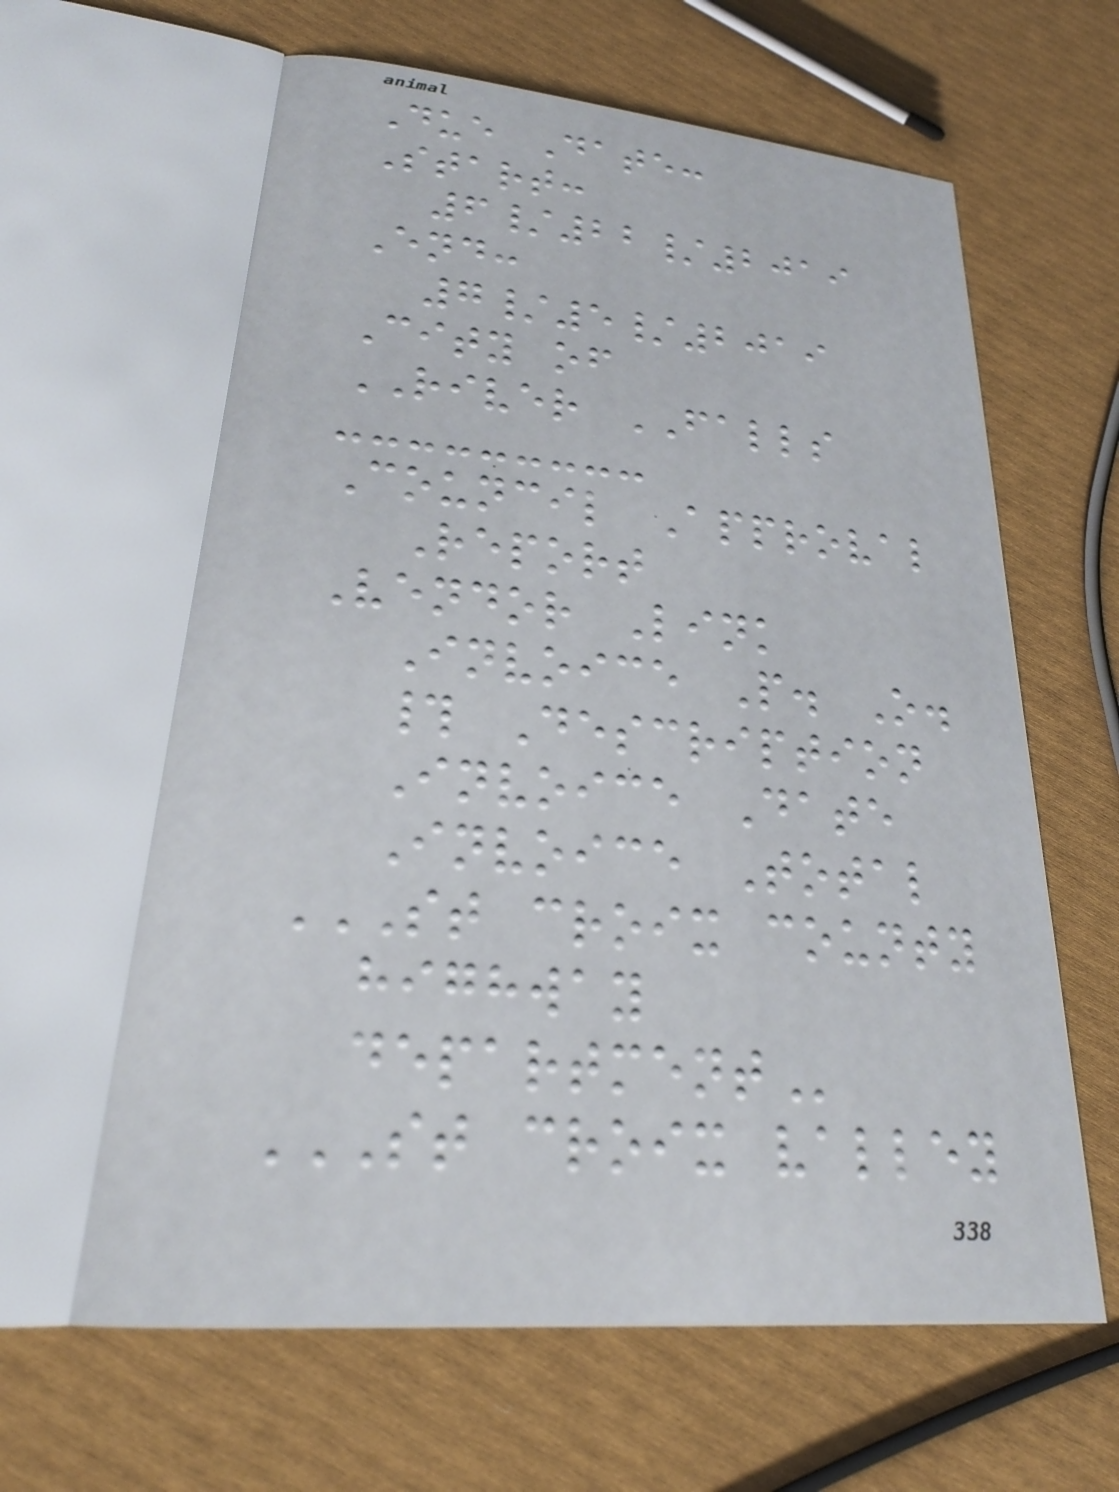Due Date:
Start:
6/22/2019
End:
7/5/2019
City of
RIVER FALLS
Council Approval
Report
Vendor Link
Invoice P. O.
# Description
Invoice Date
Invoice Total
ST CROIX COUNTY
HIGHWAY
DEPARTMENT
ST CROIX VALLEY
